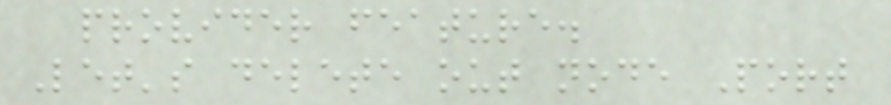provider feature.
Let's delete out node Port
